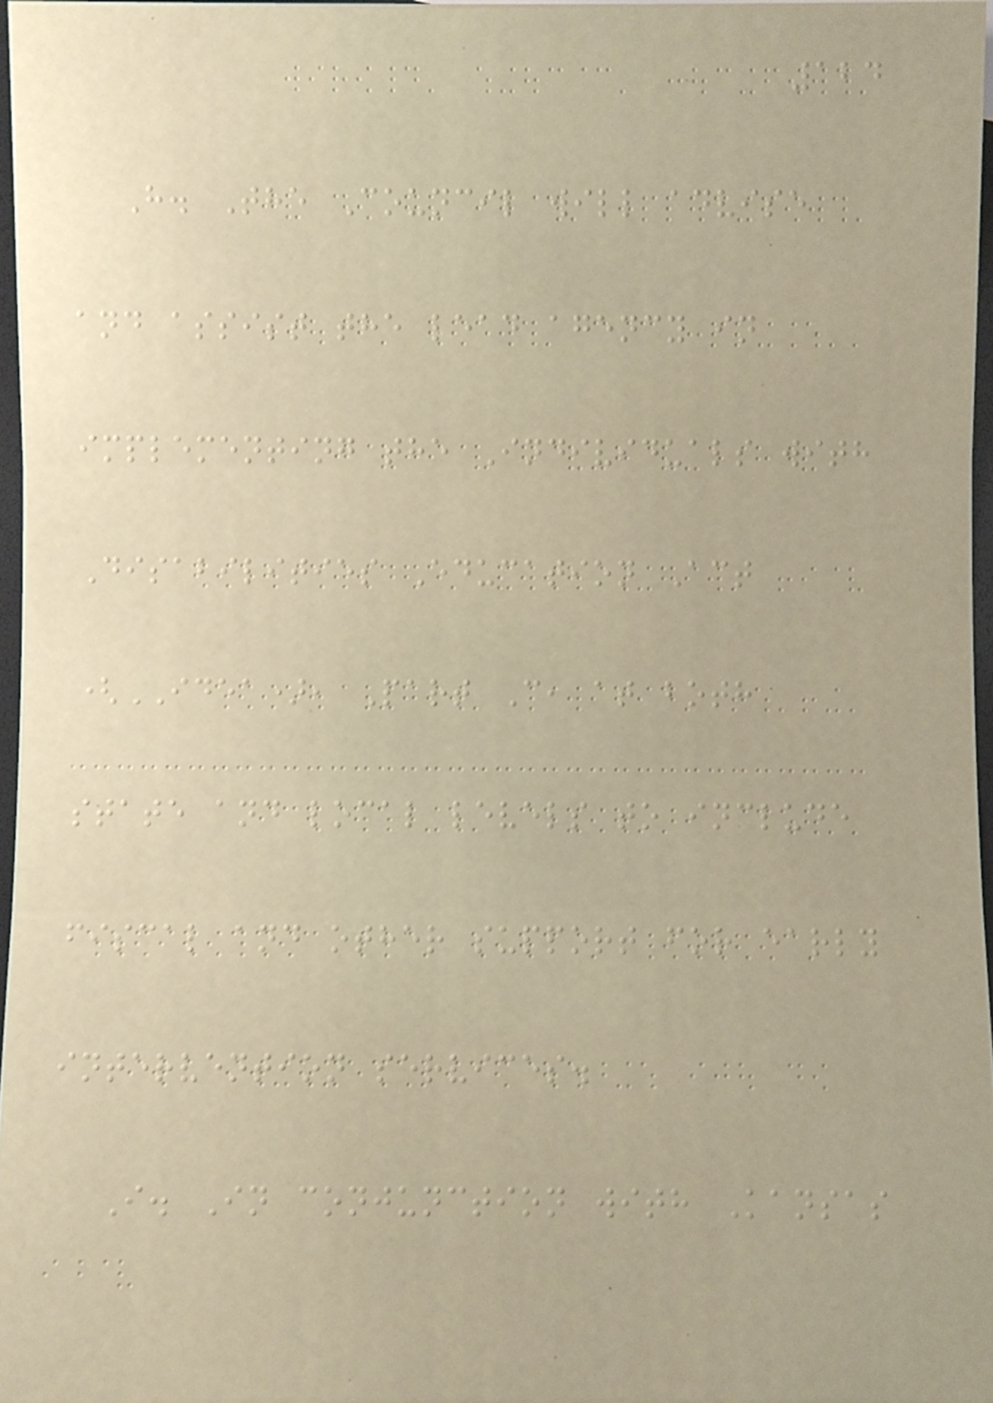124
H. The Council will advise
and assist the lead agency in
implementing the Individuals with
Disabilities Education Act
(IDEA), Part C, at both
state and local levels to include
fiscal and other support for early
intervention services.
I. In conjunction with Kansas
